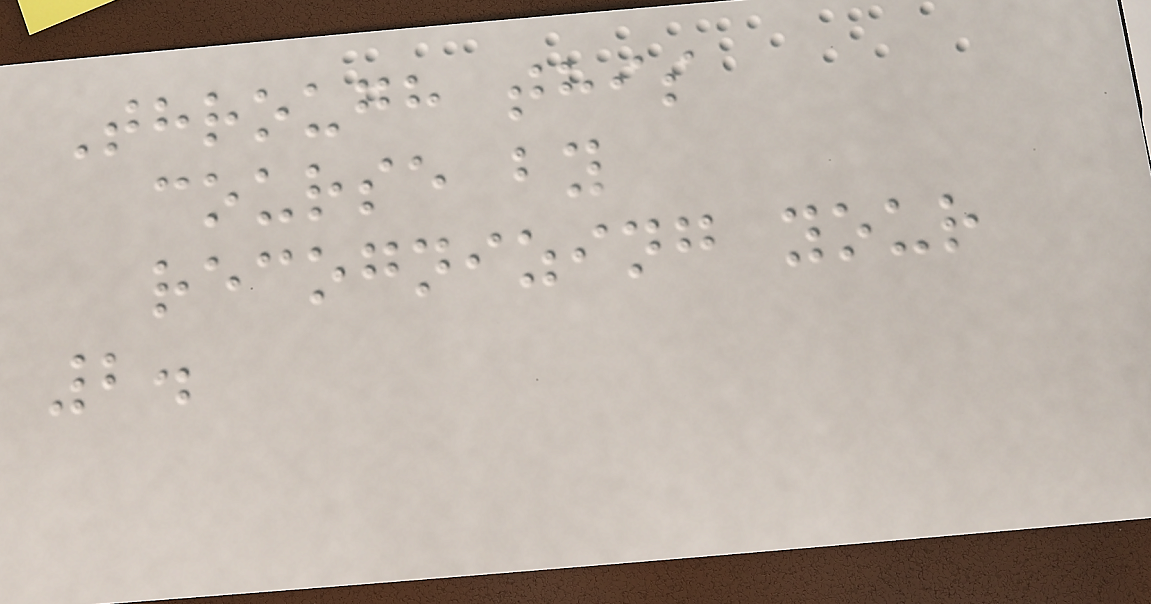Through this
course by
recognizing your
2.
